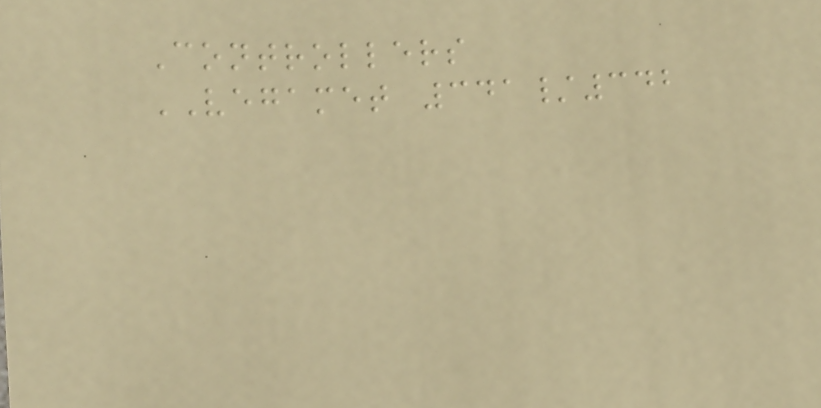Controllers
VEGAMET 341/342
